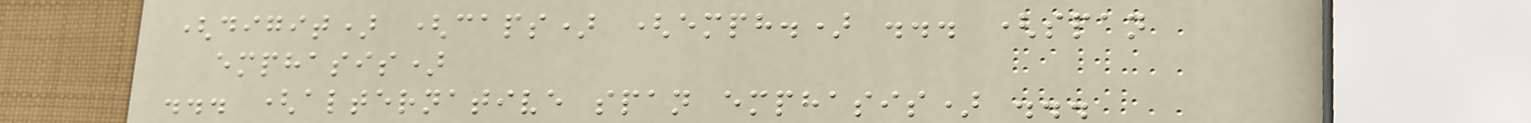(digit) (caps) (emph.) ... (span
emphasis)
... (alternative span emphasis) ...
